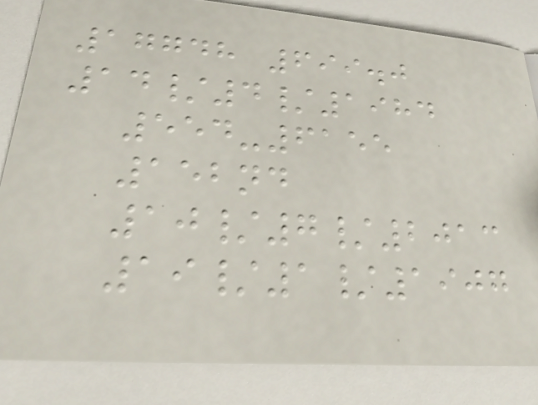17748 699.0
14/4/1984
554-6155
152nd
10/7/2013
19/1/1907
